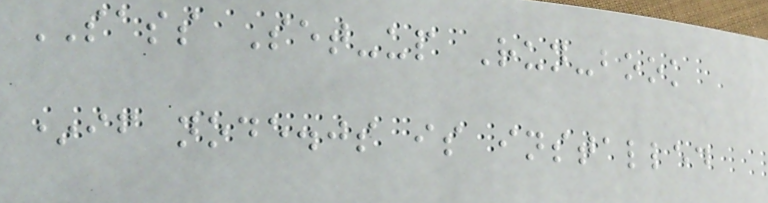SASS Set-up Run-book
*if node.js is installed
